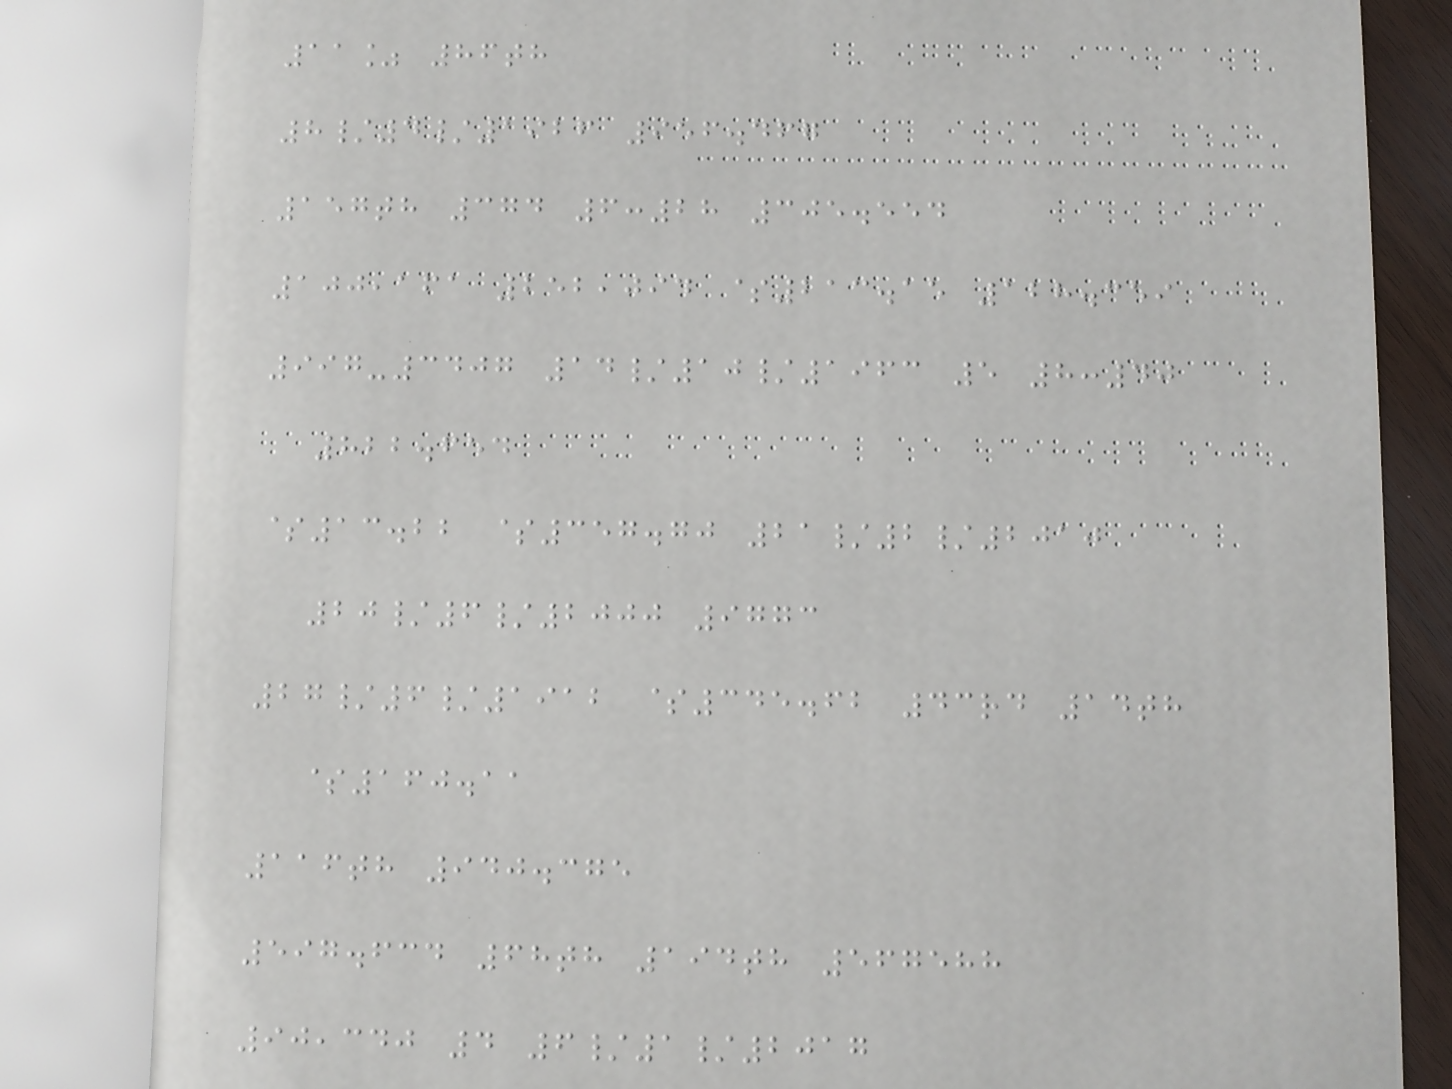11% 86th
8/4/1926 956.467
157th 374 6:28 305.554
100,161 252,094 $213.15 128.359
997-3407 14/10/1963 5 8:40
822.654
$13.22 $357.70 21/2/2010
20/6/2000 9773
27/6/1912 $345.62 43rd 14th
$160.11
116th 940.375
597.634 68th 194th 567588
90,340 4 6/1/2017
